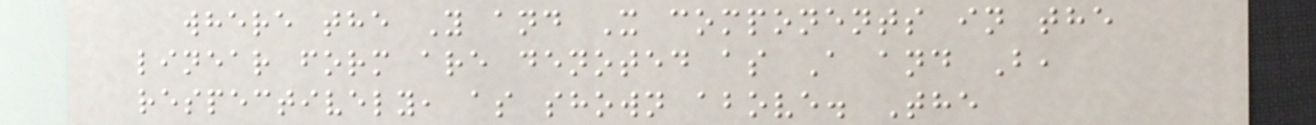where the Y and X components in the
linear form are denoted as A and B,
respectively, as shown above. The
